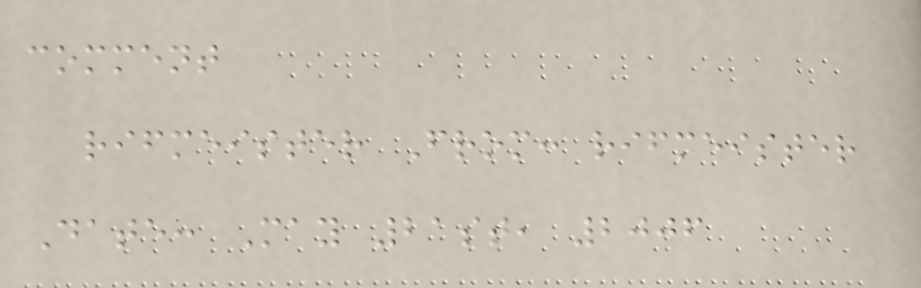comment
rifmeister From: rifmeister
Date: May 21st, 2006
